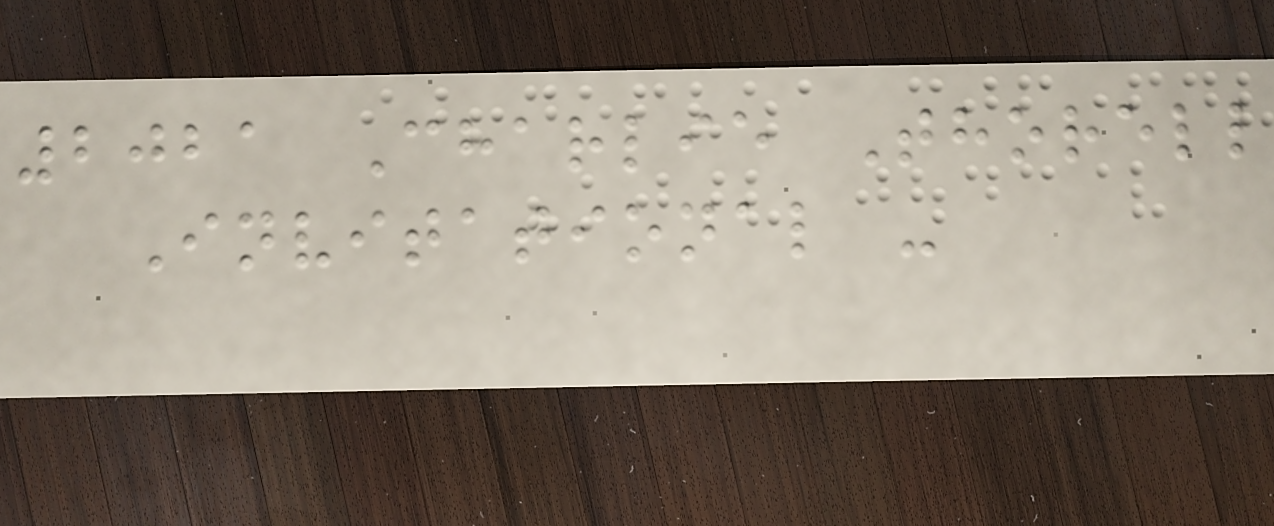2021 Charlie Thorell
Invitational -
